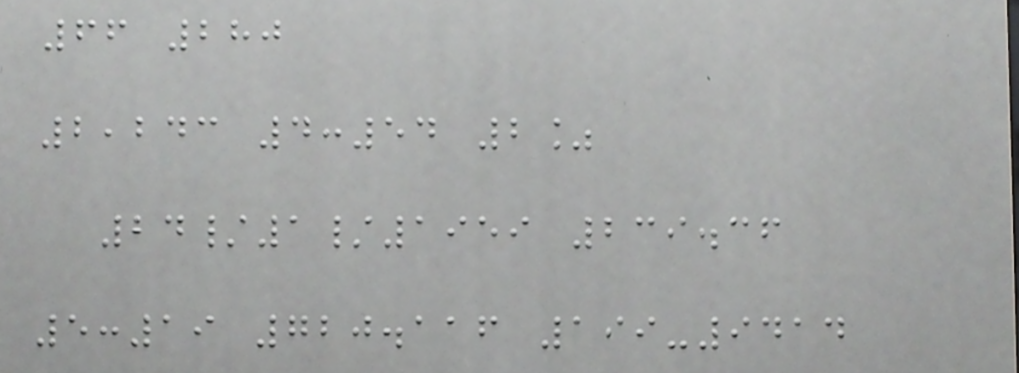66 280
2,243 4:54 2%
24/1/1959 239.36
5:19 720.116 199-9414
